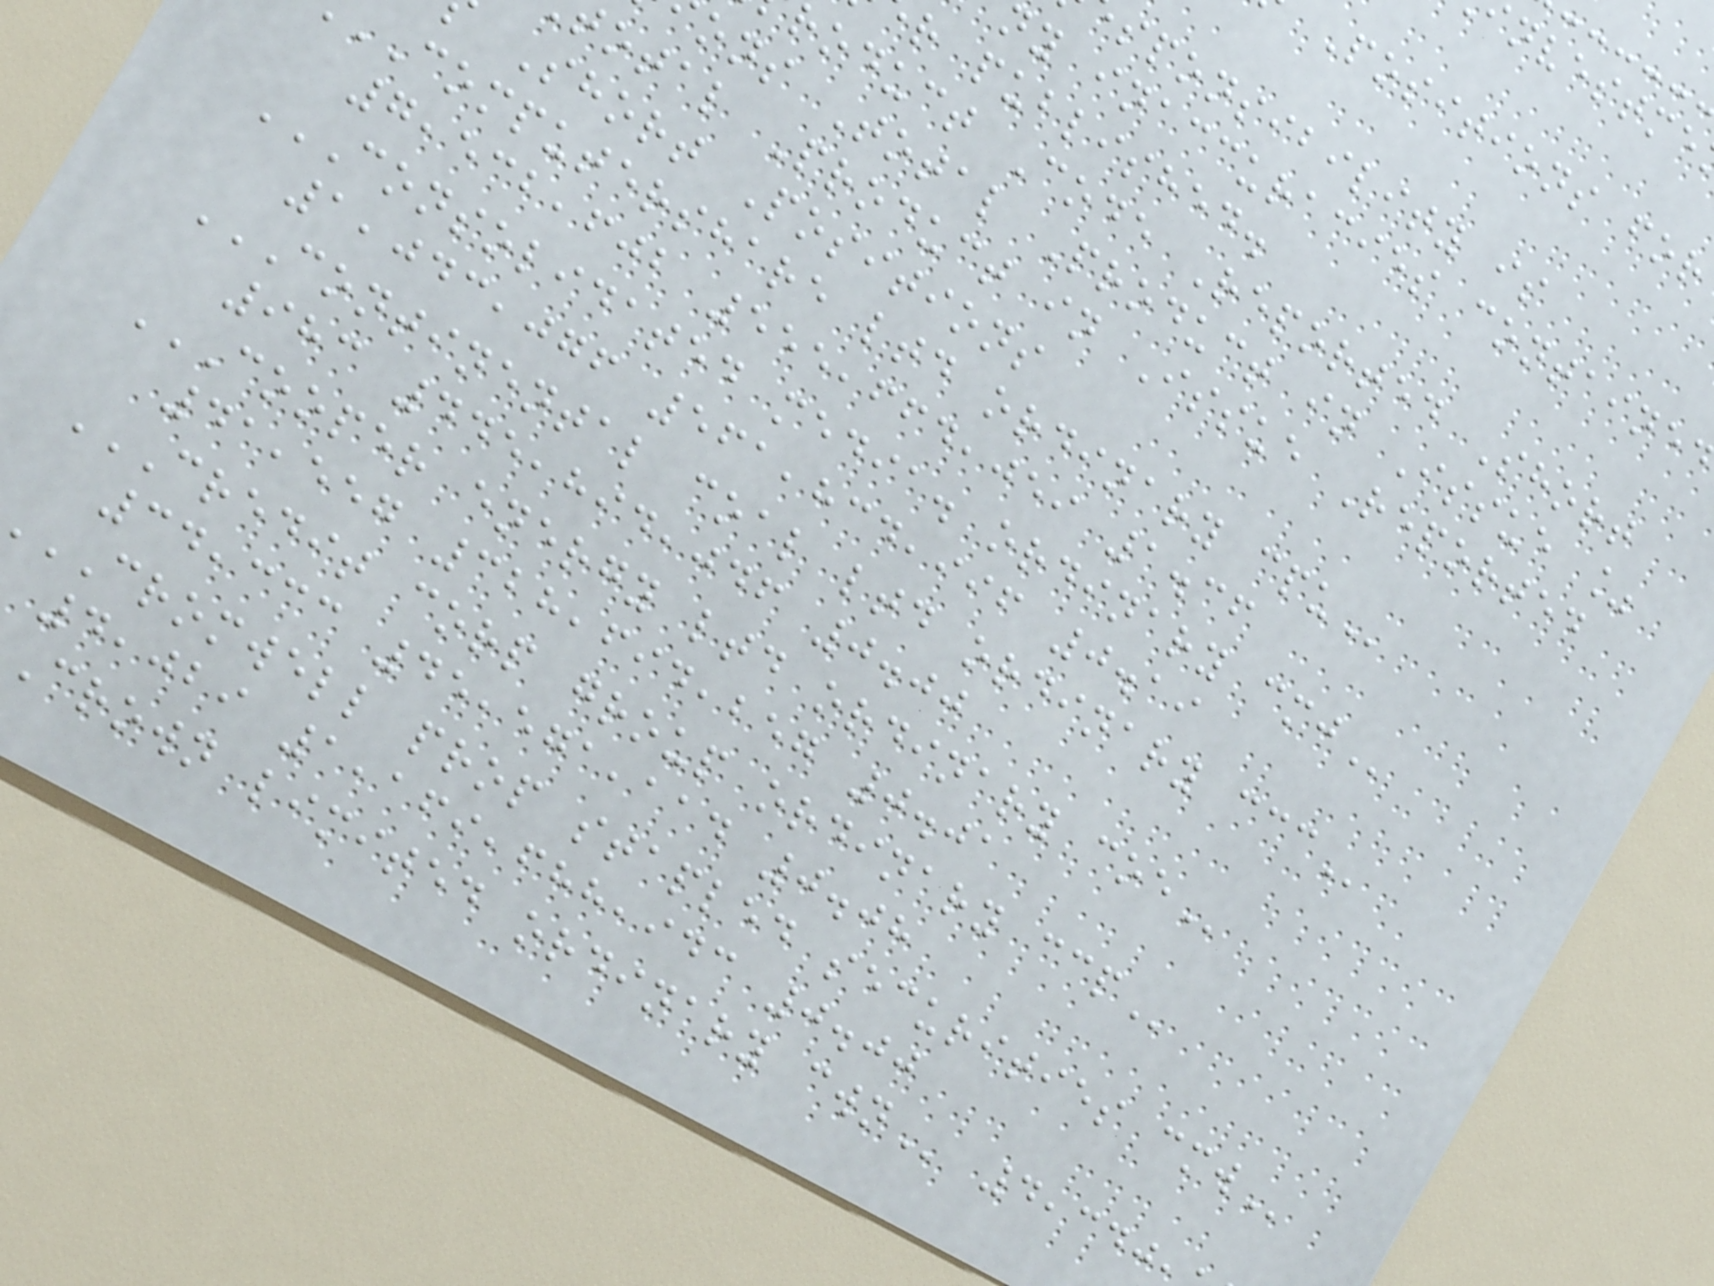Positions for
sponsibility is
ny inaccuracies containe
r published.
roduct Code Reported Short
ons Total Product in Issue %
total Product in Issue Reported
Short Positions
computershare ltd ordinary
7,532,602 555,664,059 1.36
CONSOLIDATED MEDIA. ORDINARY CMJ
1,043,076 561,834,996 0.19
CONTINENTAL COAL LTD ORDINARY CCC
983 445,894,046 0.00
COOPER ENERGY LTD ORDINARY COE
41,557 328,694,257 0.01
CREDIT CORP GROUP ORDINARY CCP
34,333 45,571,114 0.08
CROMWELL prop stapled securities
4,029 1,169,688,943 0.00
crown limited ordinary
